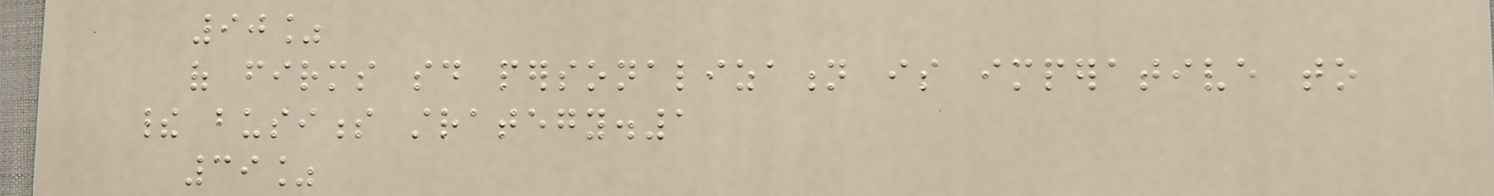90%
of firms said personalization is imperative to
their business strategy.1
39%
